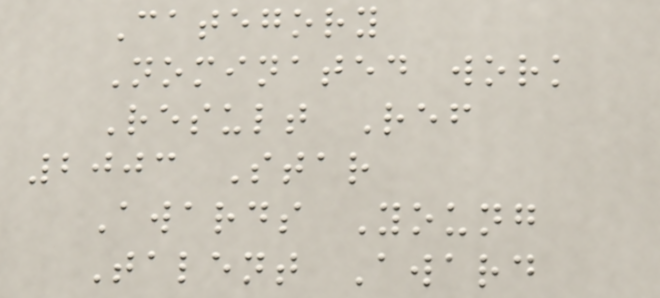Category
Nominated work
Result Ref
2003 Star
Awards Young
Talent Award
